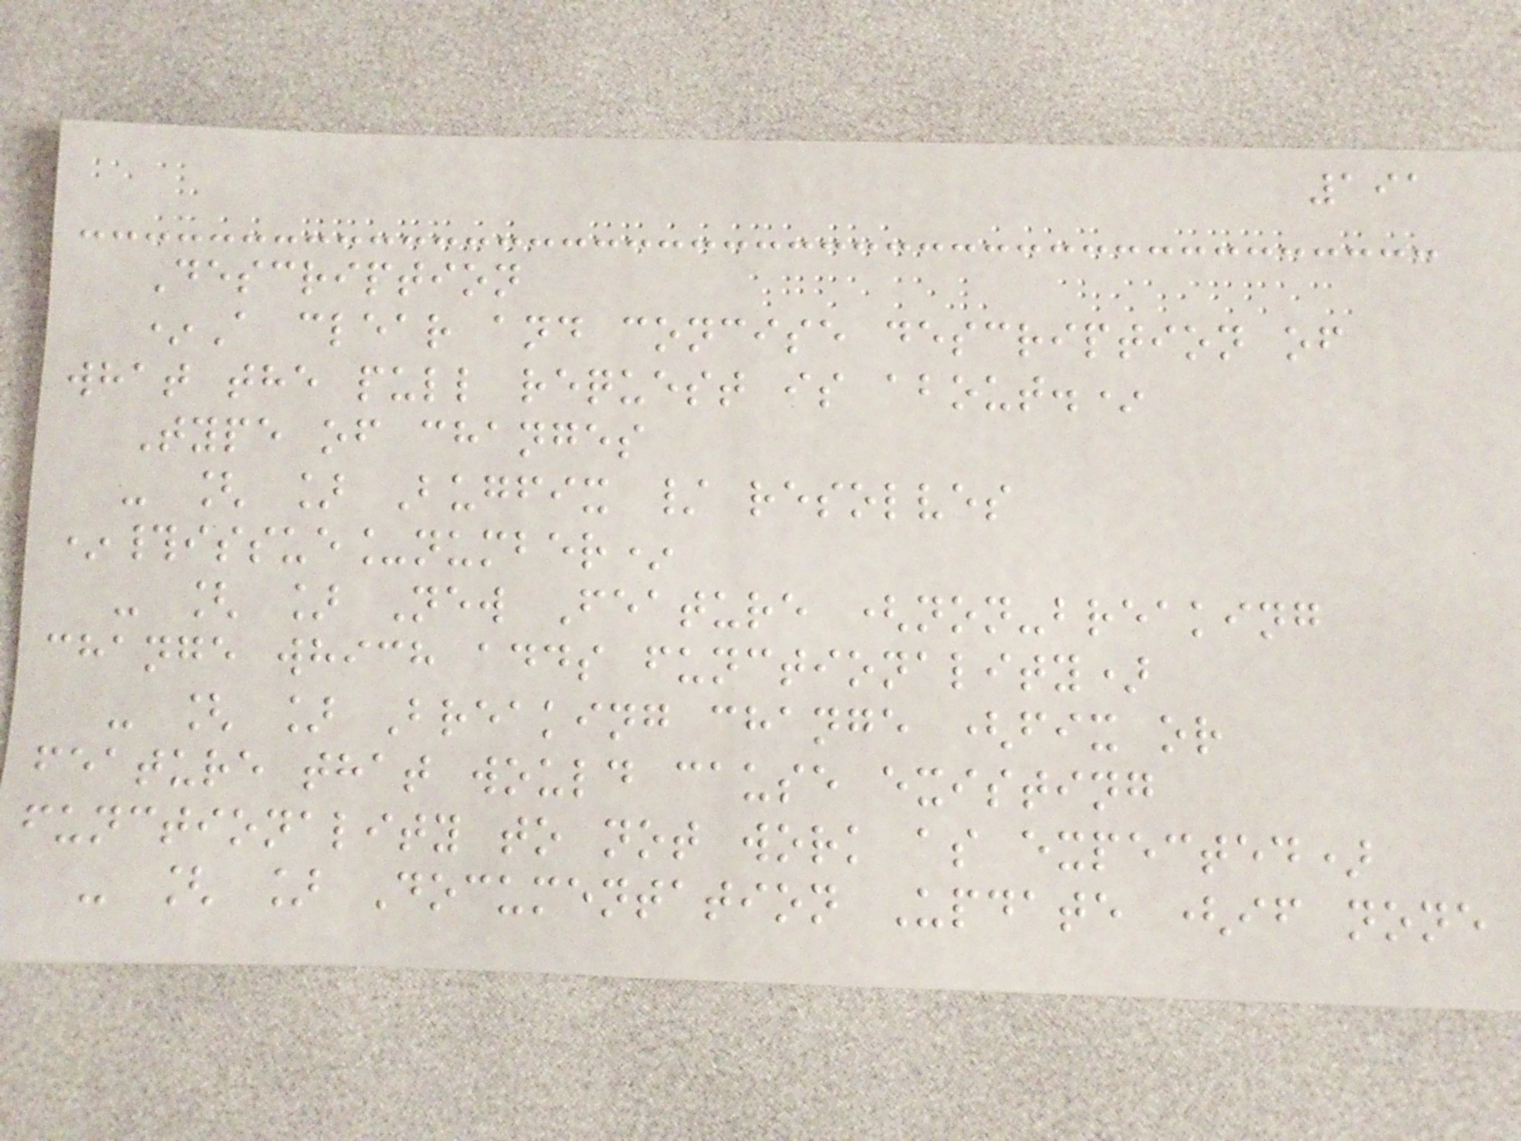191
Description
*A clear and concise description of
what the pull request is about.*
Type of changes
- [ ] Bugfix / resolves
*#issue_number*
- [ ] New Feature (non-breaking
change which adds functionality)
- [ ] Breaking change (fix or
feature that would cause existing
functionality to not work as expected)
- [ ] Documentation Update (if none
